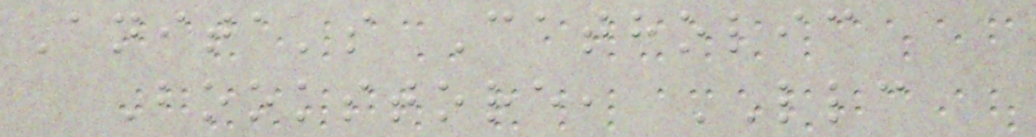Anita's Catholic
Bookstore, LLC
